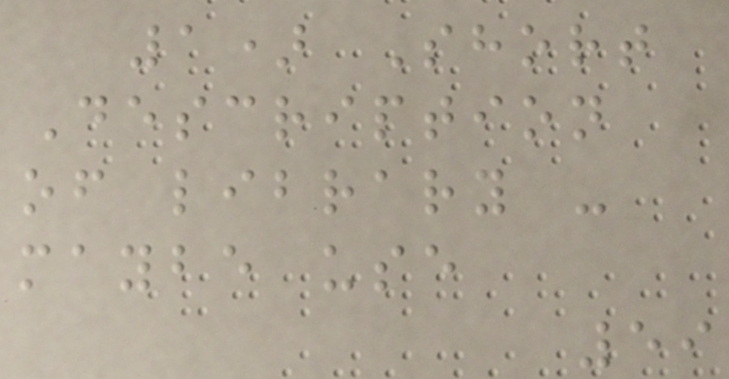1) Short
Description
of library -
maybe use
59
